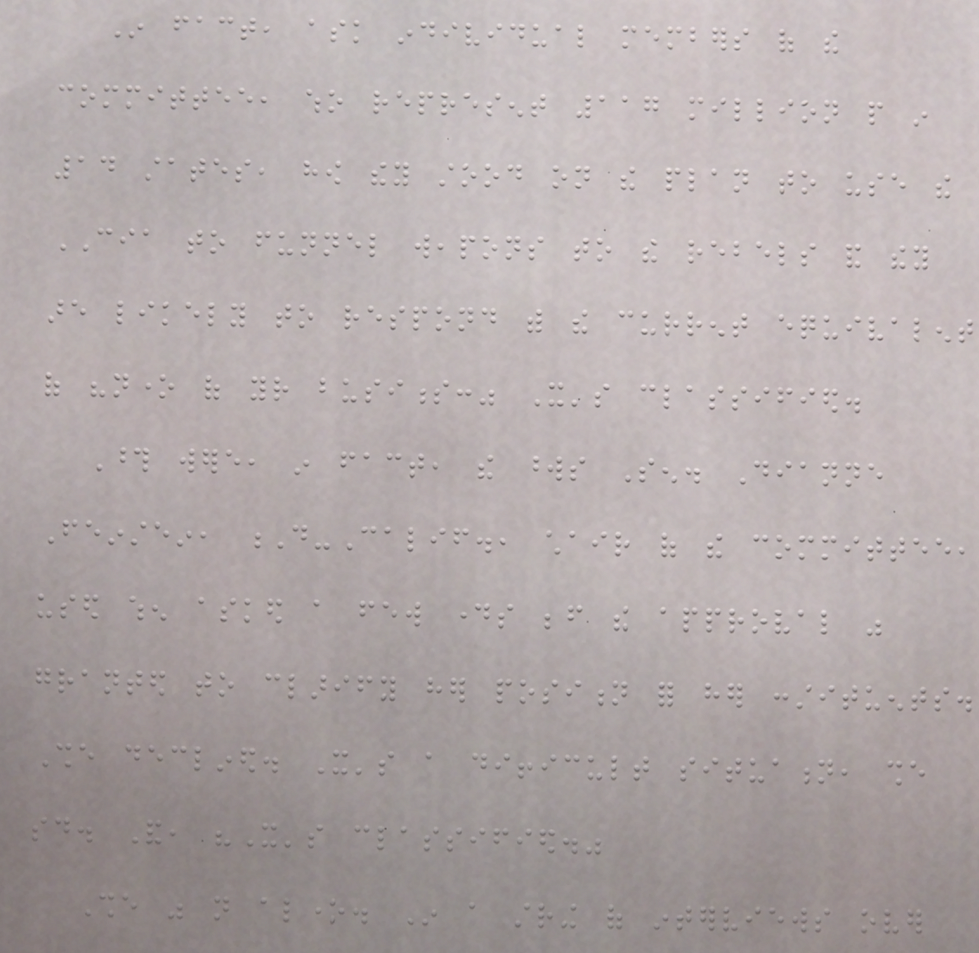In fact, ask individual members of the
committee, who represent 117 million people in
14 states, how they stood on the plan to use the
CIA to funnel weapons to the rebels and they
are likely to respond with the current equivalent
of "none of your business:" It's classified.
Those were, in fact, the words Sen. Dianne
Feinstein, D-Calif., chair of the committee,
used when asked a few days before the approval was
granted to clarify her position for her constituents.
She declined. It's a difficult situation, she
said. And, "It's classified."
She was not alone. In a string of interviews over
